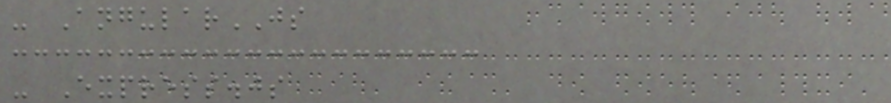- AngularJS
- Express.js
